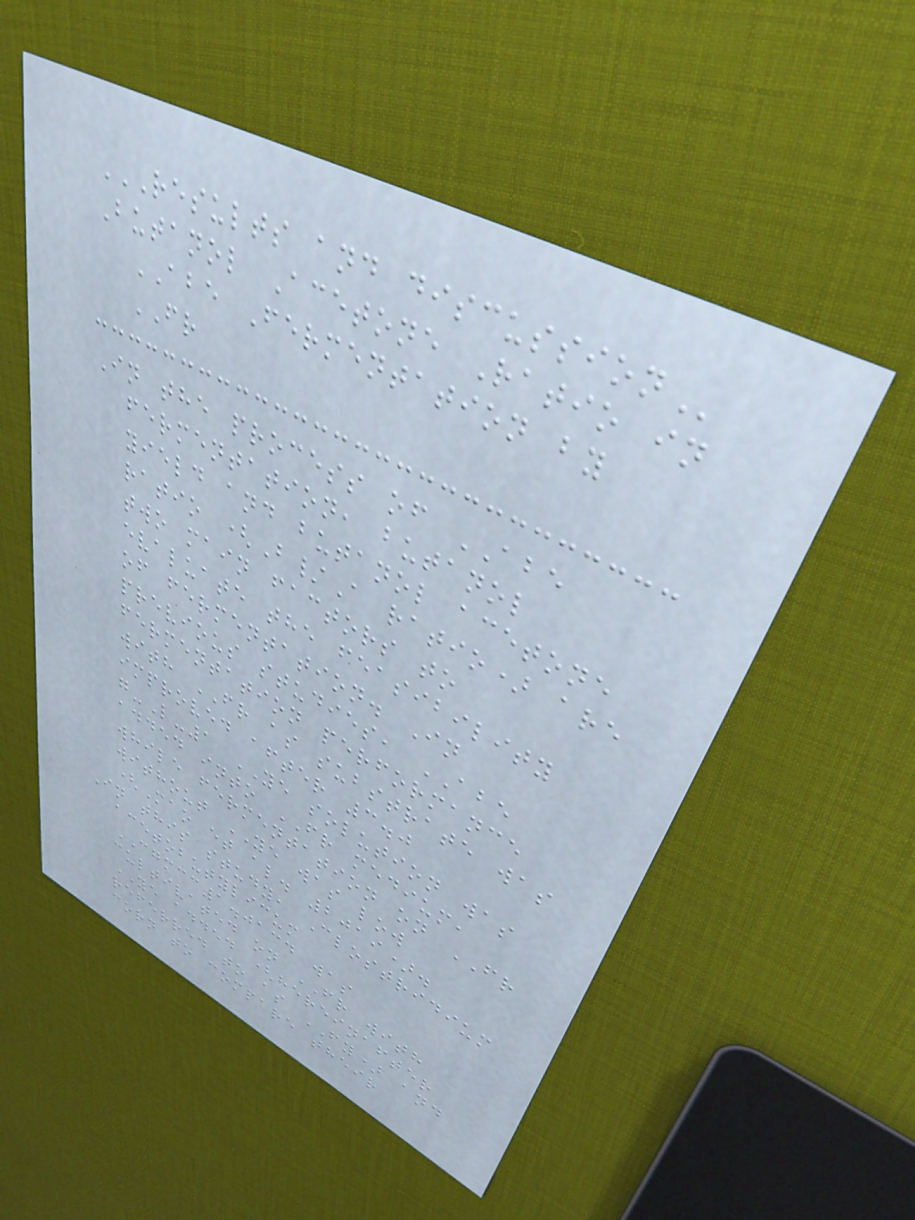RESULTS AND DISCUSSION
Butanol Acetone Ratio in
ABE Fermentation by
FR
In the process of ABE
fermentation, butanol
yield and butanol acetone
ratio (B/A ratio) are
two main factors to
evaluate the feasibility
of fermentation. In
previous studies, ABE
fermentation performance
with FR as substrate was
improved after 3.0
g-L-1 YE solution was
added into FR medium,
while fermentation on FR
without YE was low
(Mao et al. 2019).
In this study, Clostridium
acetobutylicum
CGMCC1.0134 was
cultivated on FR with
YE added (hereinafter
referred to as FY) and
corn to compare their
